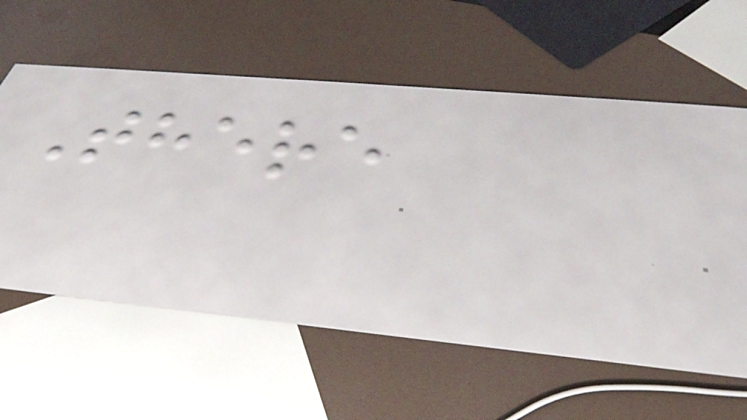There
